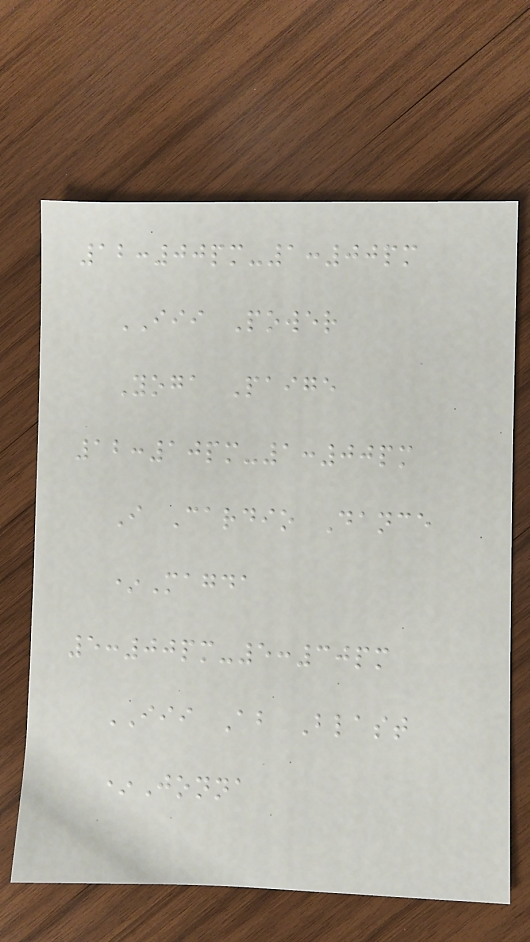12:00pm-1:00pm
III Power
Yoga Paige
12:10pm-1:00pm
I Cardio Dance
*Magda
5:00pm-5:30pm
III Ab Blast
*Jonna
